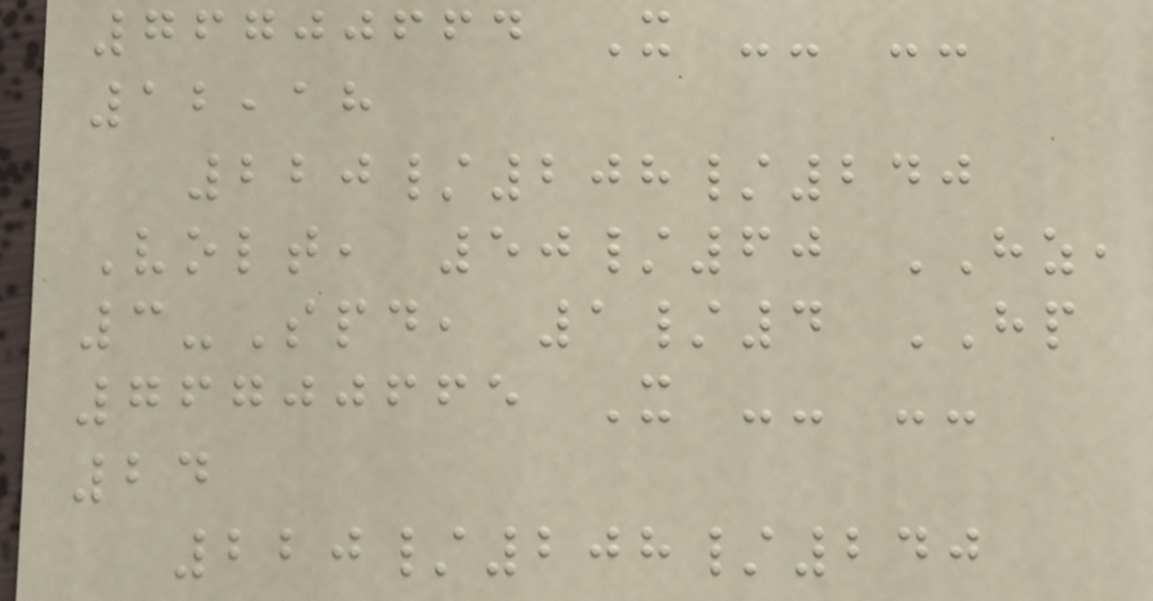76700664 X -- --
12,18
220/208/240
Volt, 50/60 HZ,
3-Spd, 1/4 HP
76700665 X -- --
24
220/208/240
